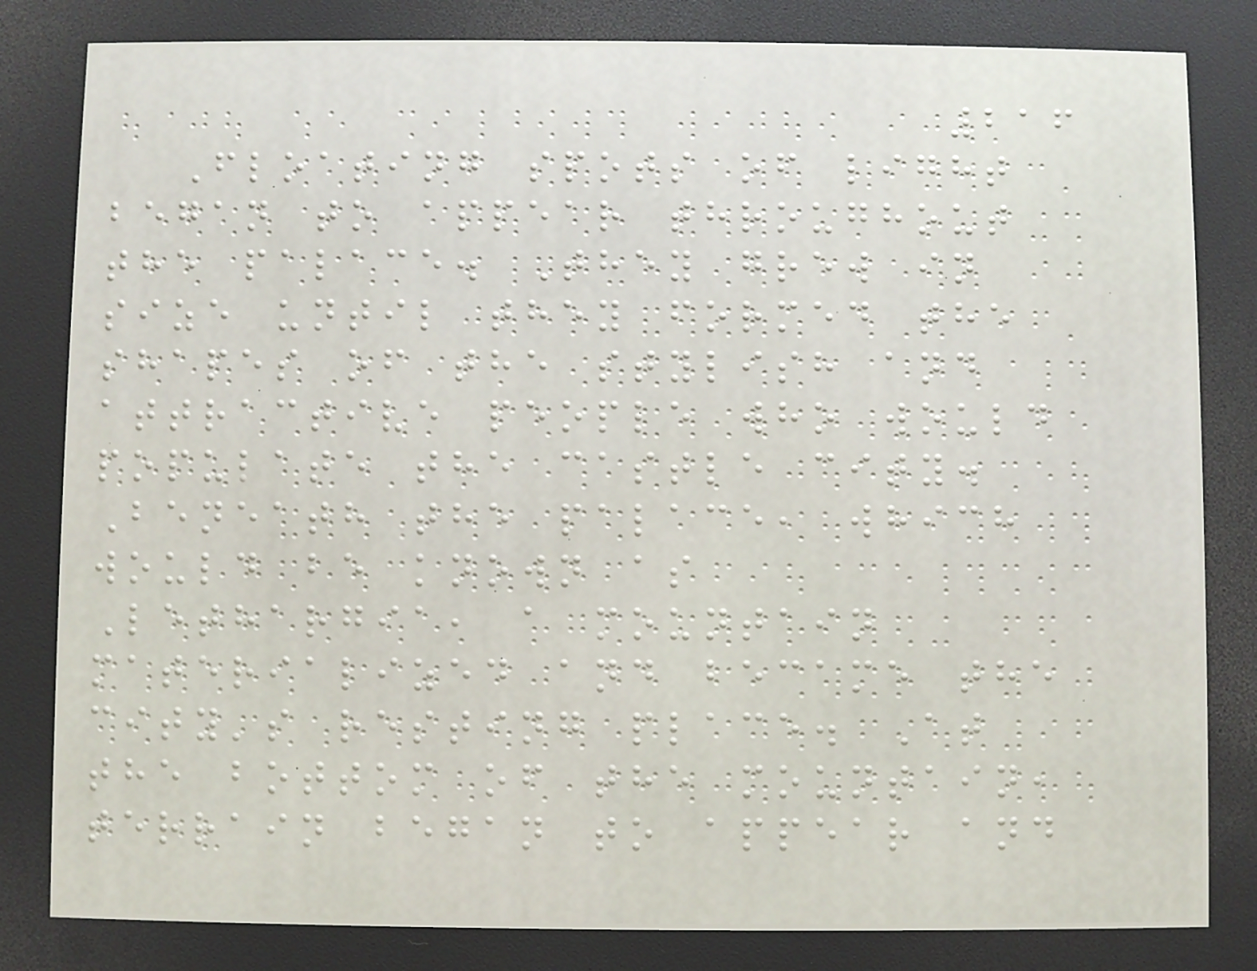216
Floating spots of light
began to appear throughout
the palace. They grew in
size until they formed the
shapes of the stylish and
attractive people who would
populate the castle city.
Beneath the palace, which
would be known as
Lethargia, a mountain
materialized and became the
city's resting place. At
the bottom of the mountain,
terrain began to appear and
